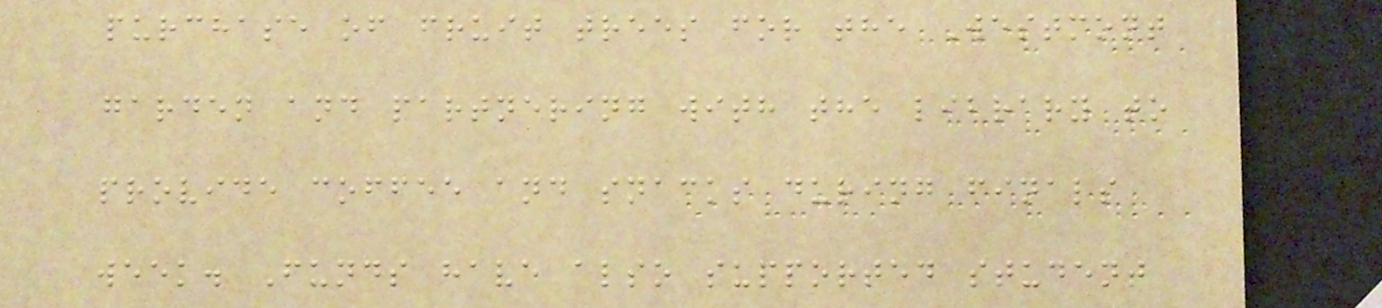purchase of fruit trees for the Westmont
garden and partnering with the library to
provide coffee and snacks during finals
week. Funds have also supported student
